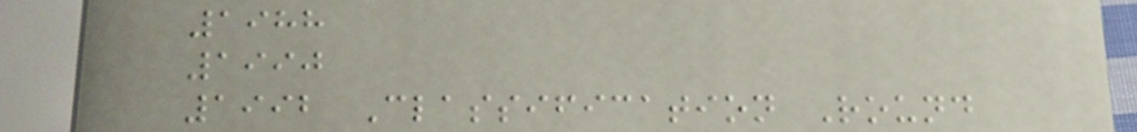1988
1990
1992 Classification Round
